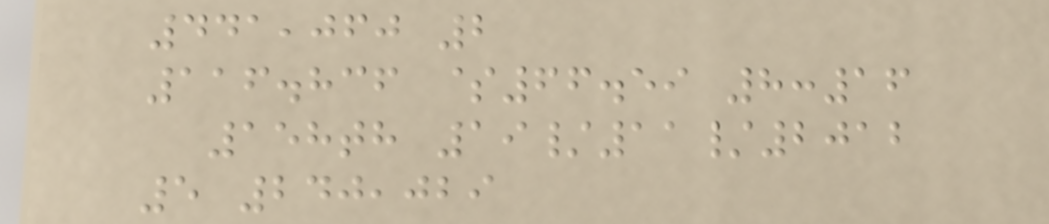441,060 2
116.836 $66.59 8:16
158th 19/11/2012
5 240,029
